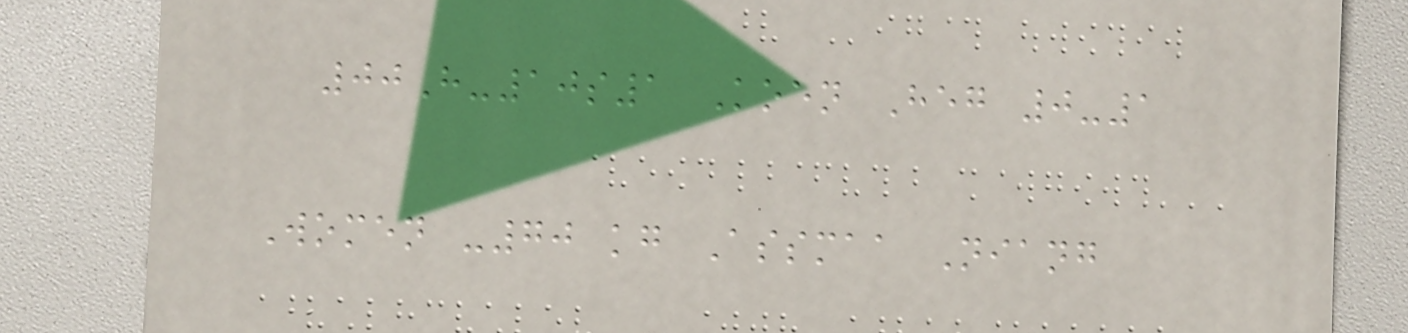00H-10s1 Koen Heg 0-1
Women -70 kg Assmaa Niang
